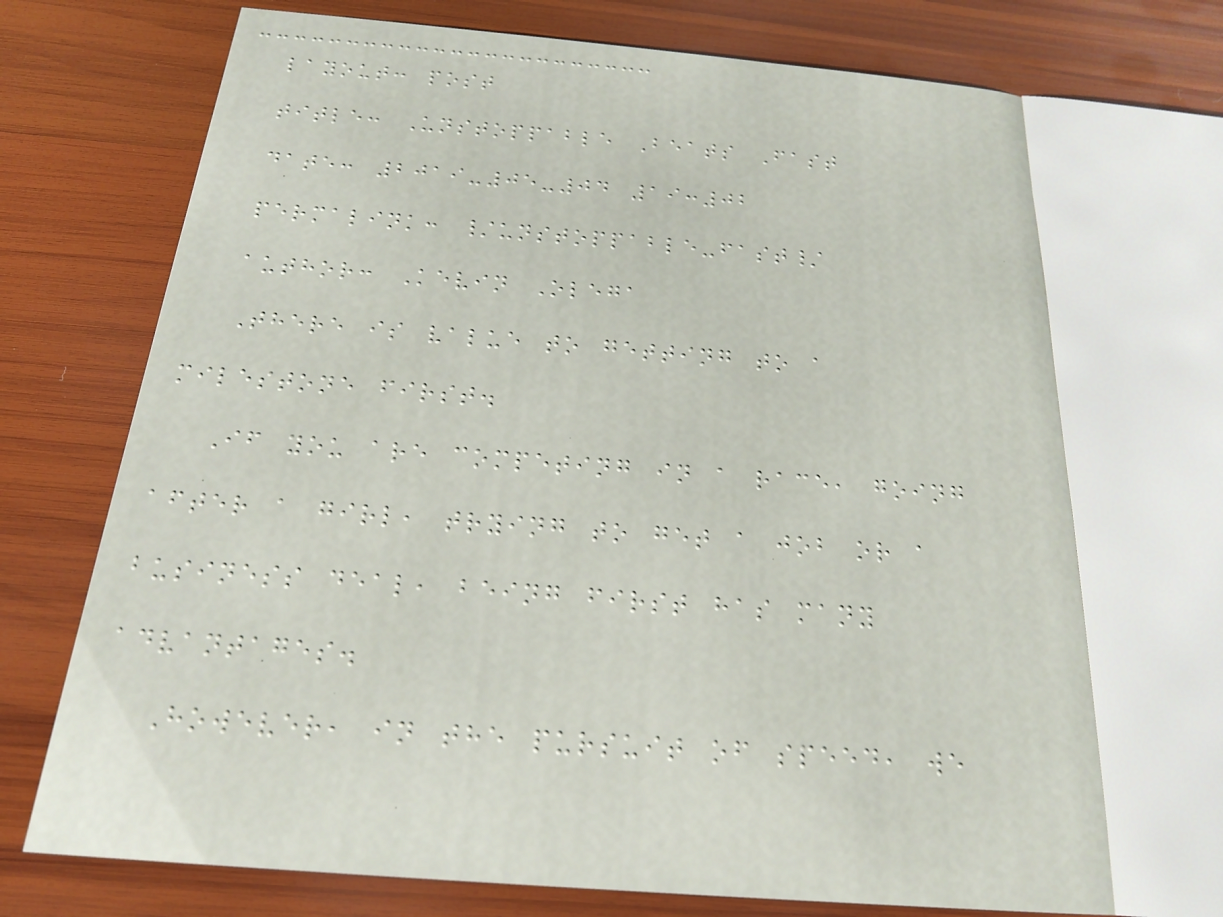layout: post
title: Unstoppable Beats Fast
date: 2019-05-04 19:02
permalink: /unstoppable-fast/
author: Kevin Olega
There is value to getting to a
milestone first.
If you are competing in a race, going
after a girl, trying to get a job or a
business deal, being first has many
advantages.
However, in the pursuit of speed, we
